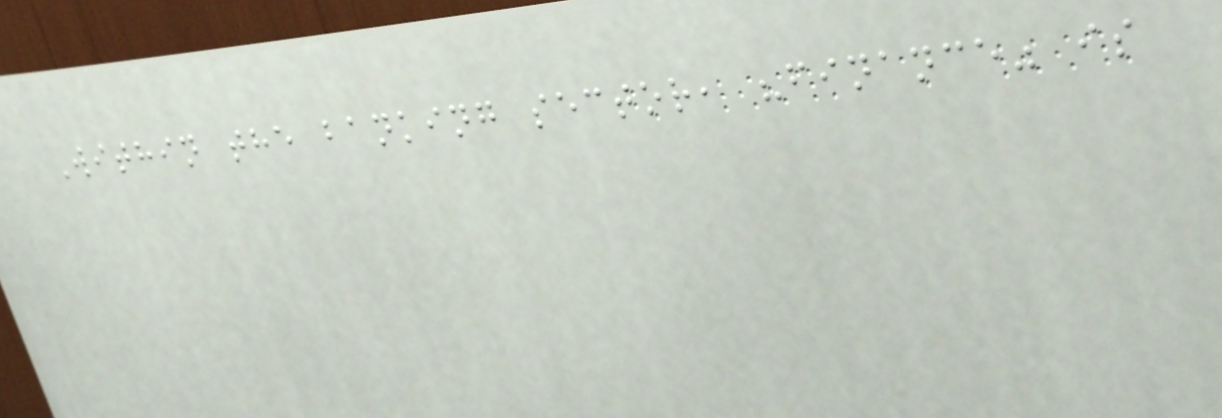Within the banking sector, "finance" is
